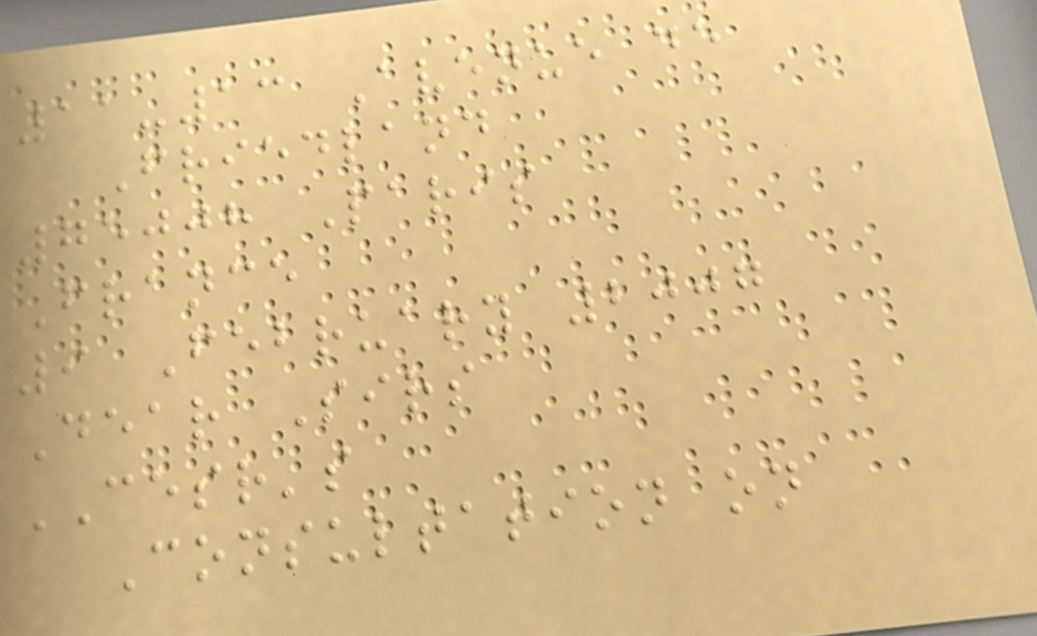11-13 Avenue de
Friedland
75008 Paris
France
9 February 2007
Dear Sirs
CESR's
Consultation on
